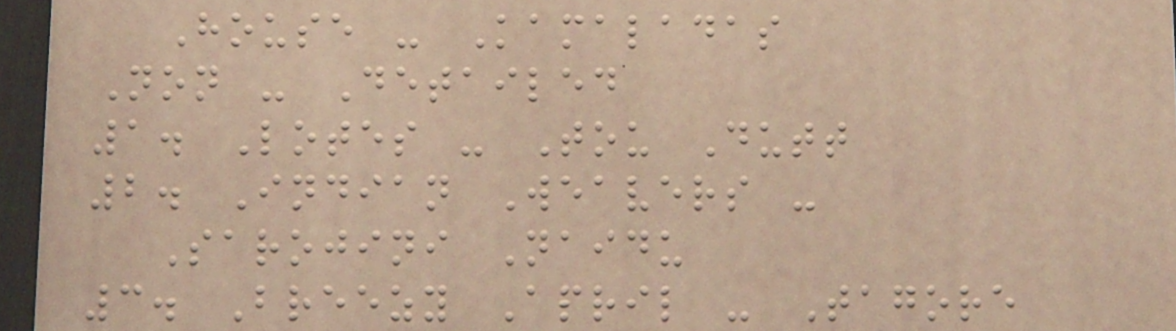House - Kamaladas
Non - Detailed
1. Lotes - Tou Dutt
2. Indian Weavers -
Sarojini Naidu
3. Breezy April - Tagore
